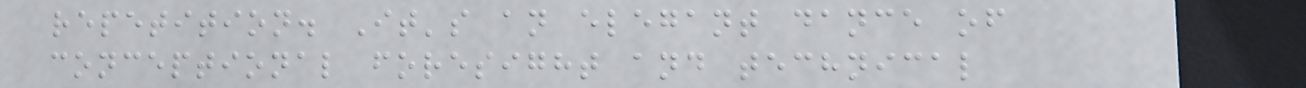repetition. It's an elegant dance of
conceptional foresight and technical
